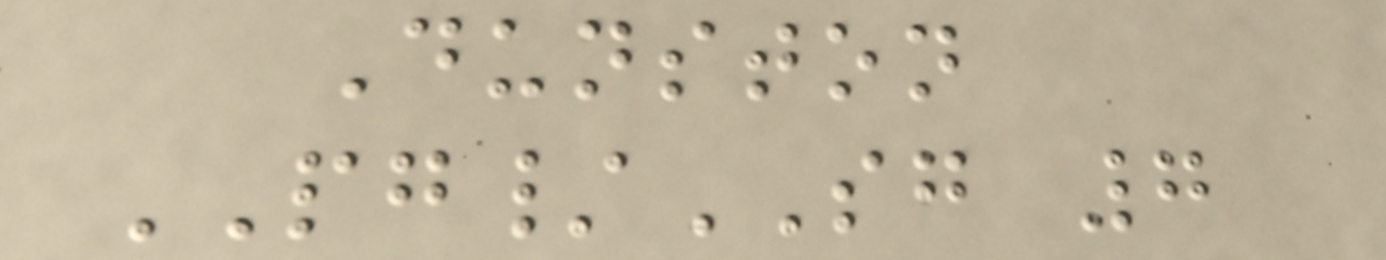Dunston
PG/SG 7
